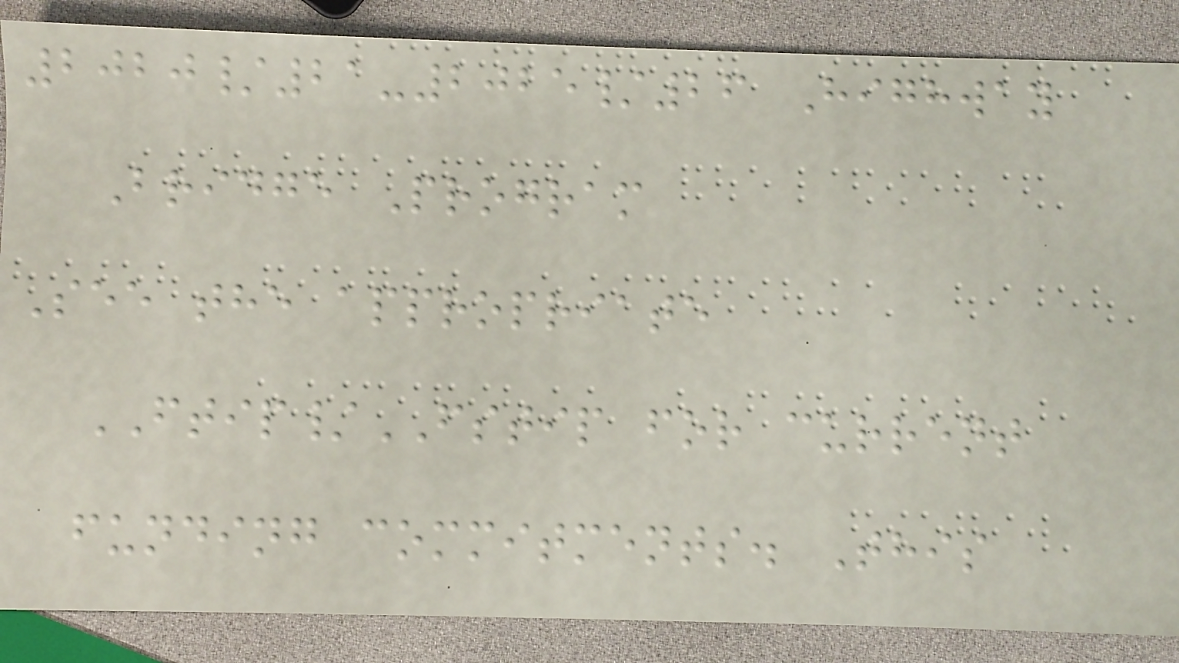2020/21-2025/26 Highway
Bridge Program
See the appropriate
FTIP/FSTIP for current
funding commitments. This
